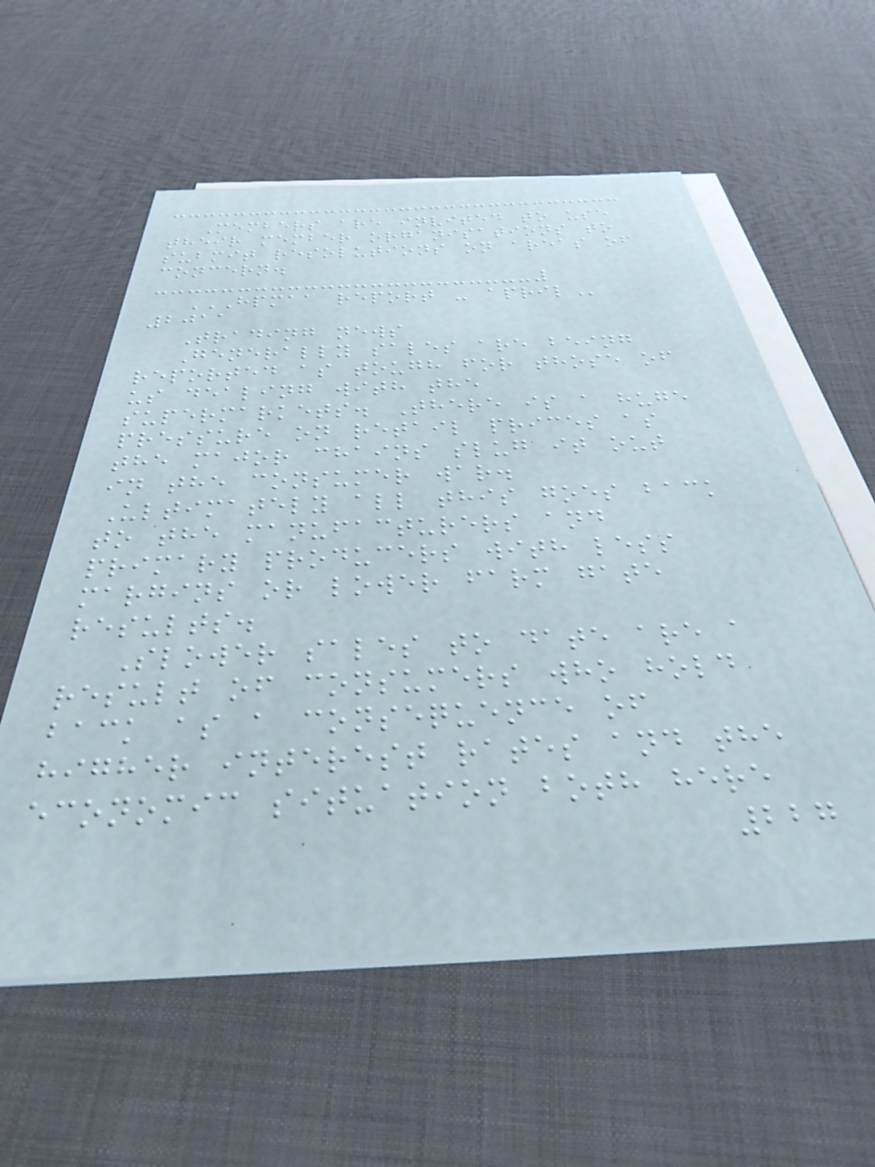Members are invited to use
their member organisations to
submit resolutions on areas of
concern.
HPMAA REPORT - APRIL
2011
Trading news
Generally sales are being
reported as tough for those of
us dealing with the
supermarkets. There is a huge
pressure on retail prices as
the major chains slug it out
in the consumer war.
Ultimately all this goes back
to the manufacturers and
primary producers with less
margins or lower farm gate
results.
Slower sales to date are a
result of consumers who hold
back as a consequence of
higher interest rates and the
economic situation both here
227
